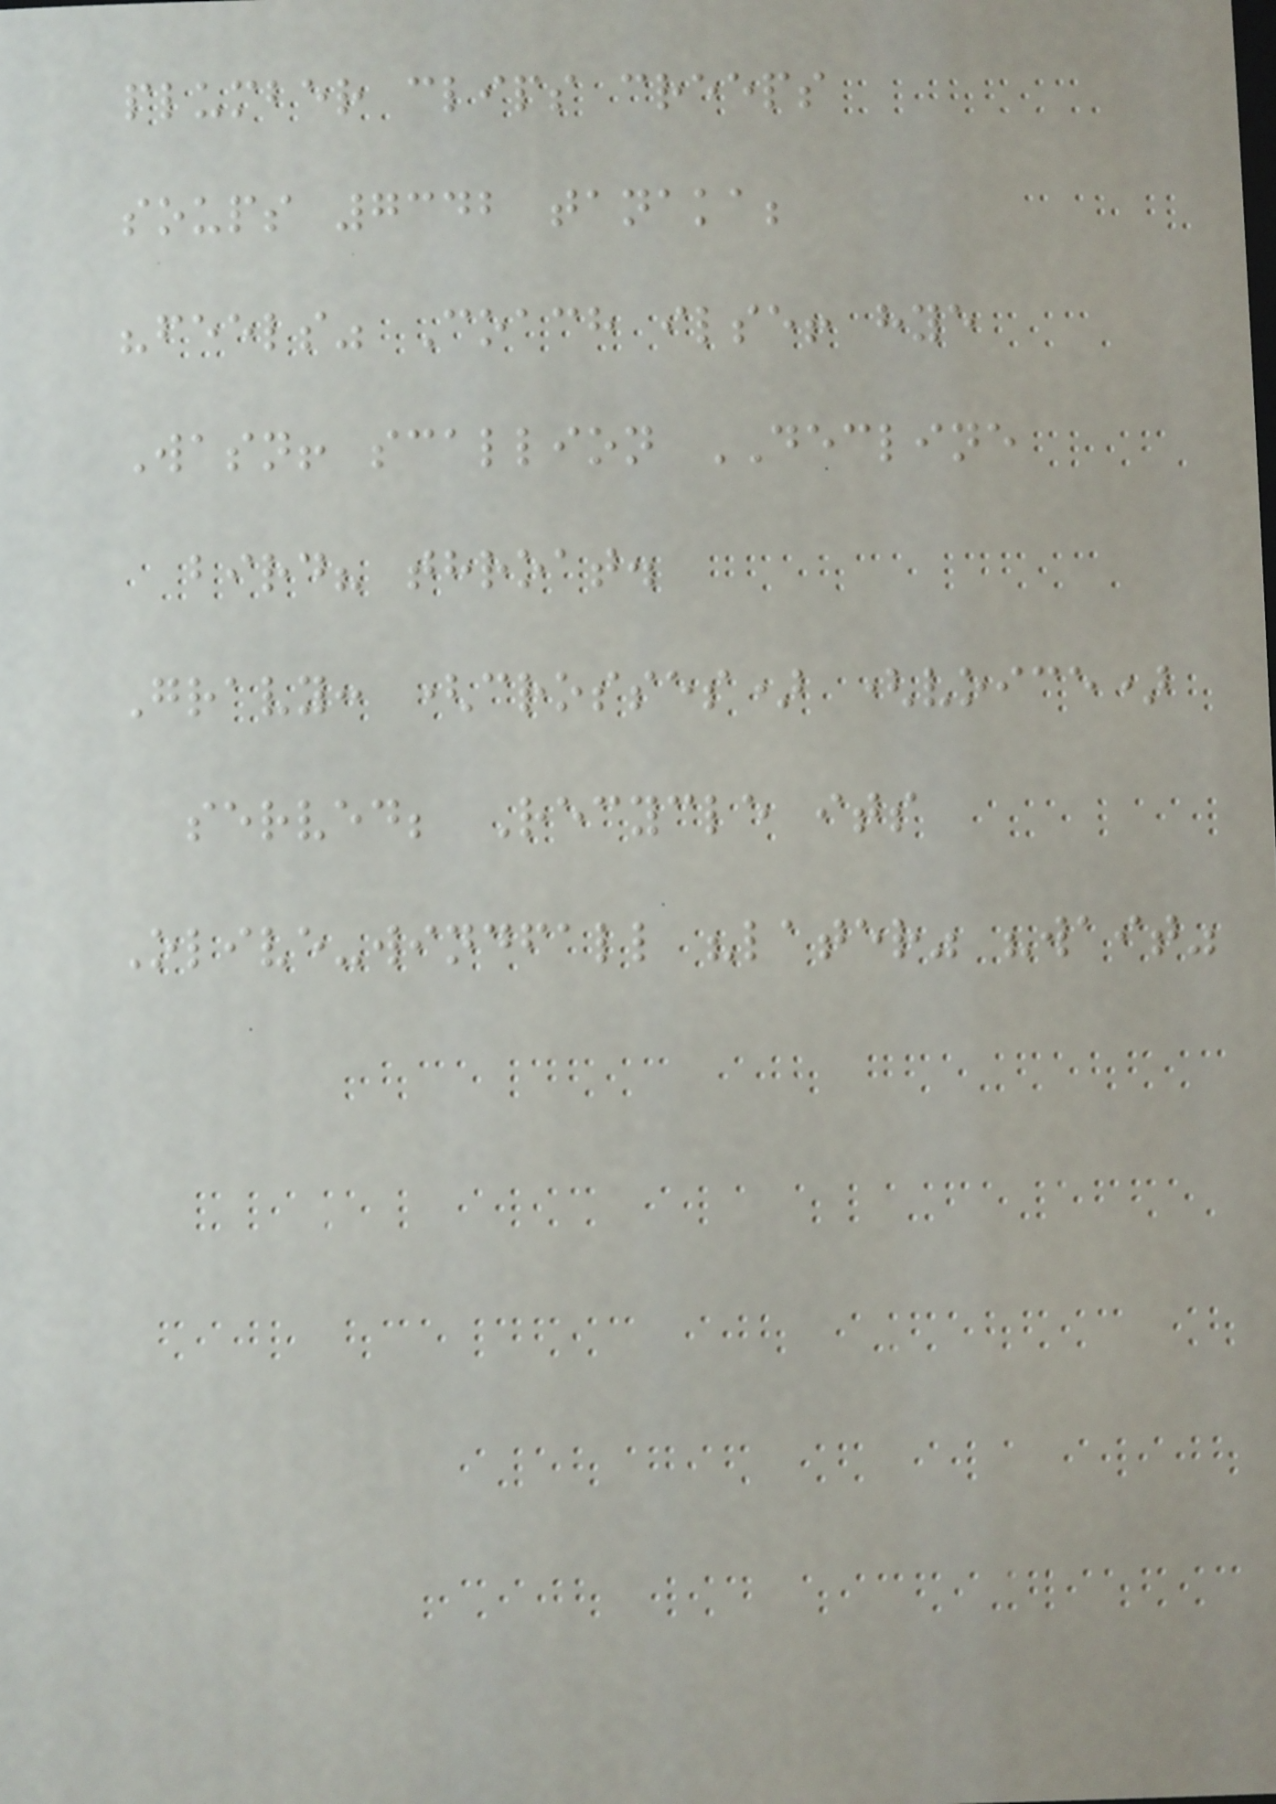plumber clips creeps
soups 7342 tanaka;
"feels" Coach ilse! hye
Wasn! scallion DECLINE
bird? throat.
Gravy: (crosses) (voice)
served; Recycle its
Olive-windfall "later" "wait"
